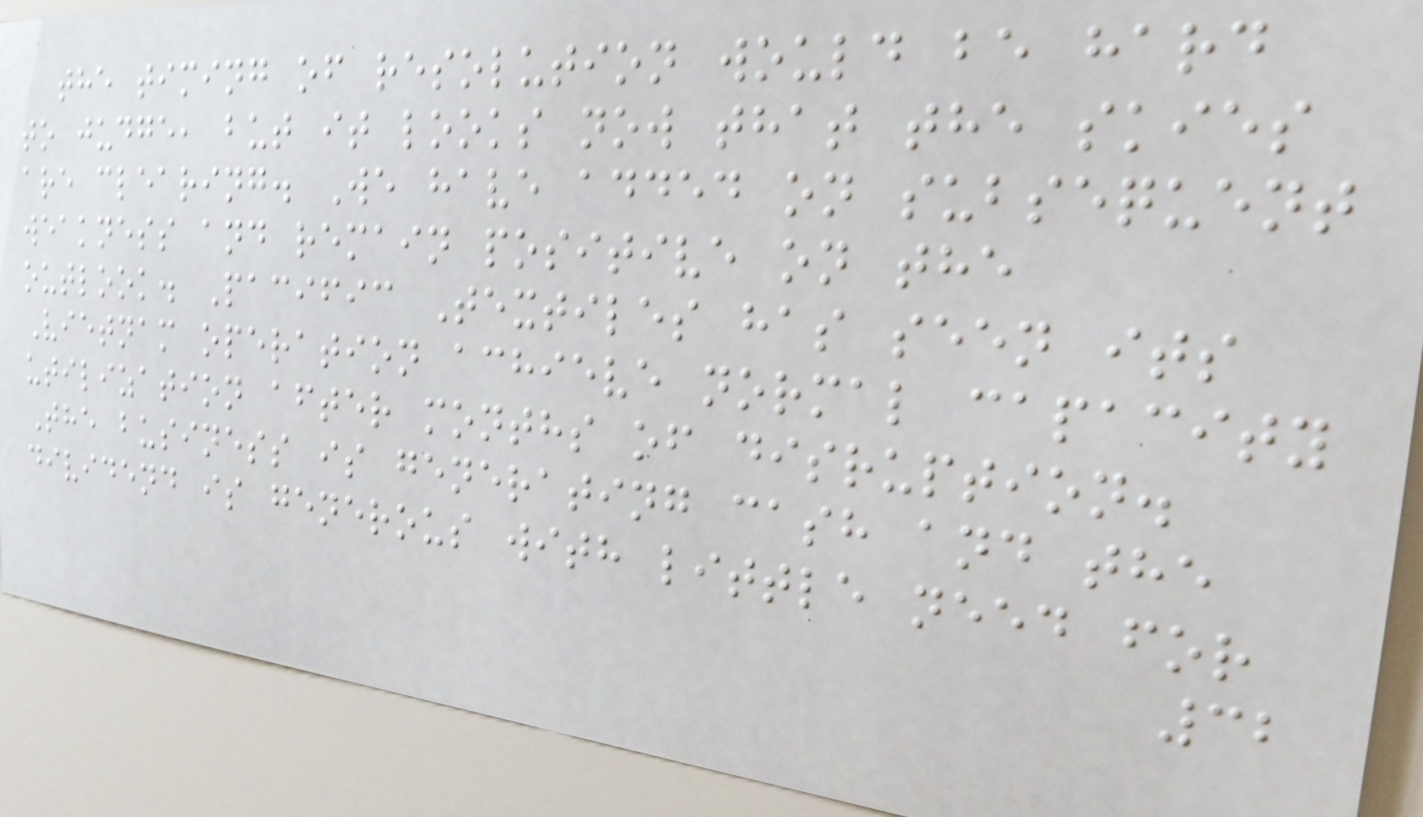the timing of resolution would be hard
to judge, but it looks now that the skies
are clearing. We have added on subsequent
weakness and remain positive on the
outlook. Pacific Textiles has seen its
Vietnam operation achieve normal capacity
utilization after months of disruption.
The business is generating cash and the
dividend is generous with little need for
32
